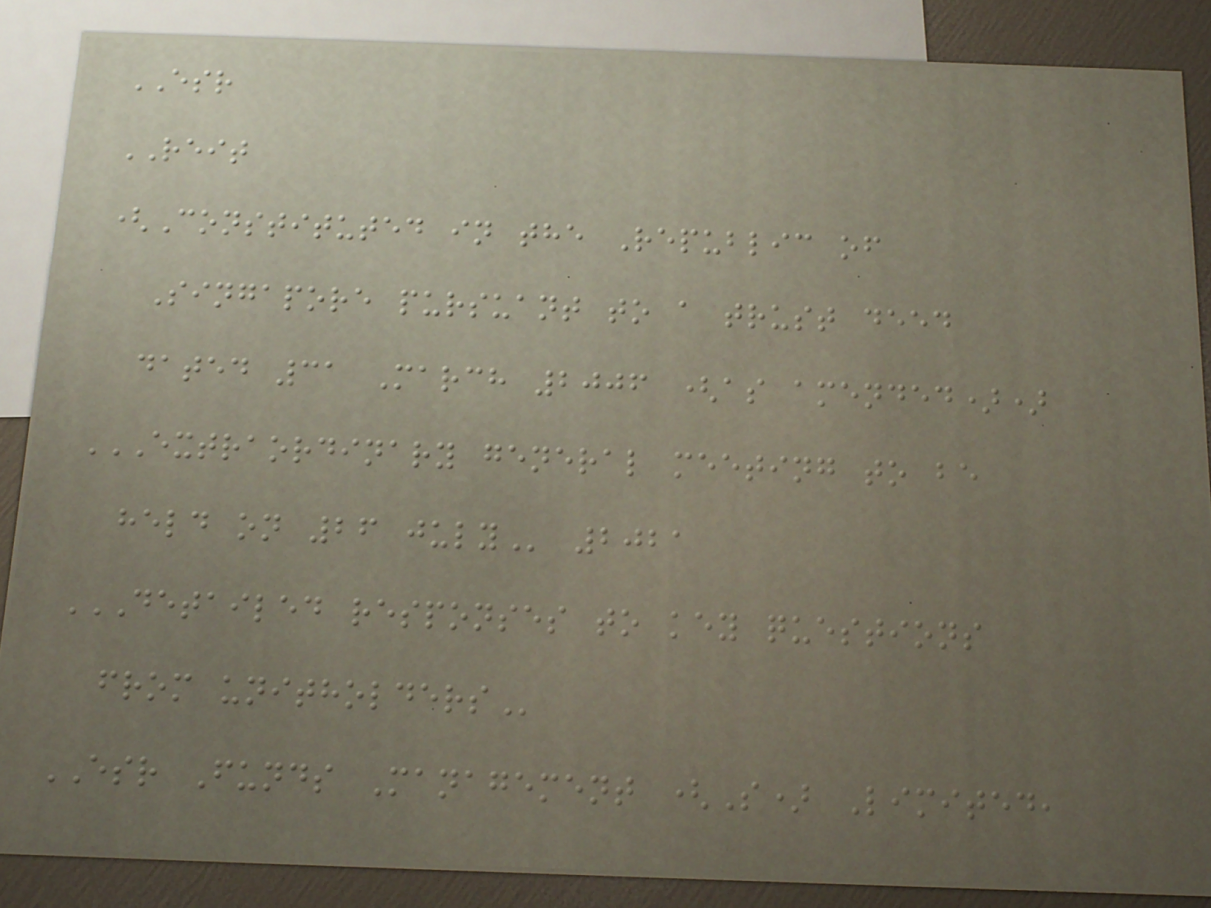ESR
REIT
(Constituted in the Republic of
Singapore pursuant to a trust deed
dated 31 March 2006 (as amended))
EXTRAORDINARY GENERAL MEETING TO BE
HELD ON 26 JULY 2021
DETAILED RESPONSES TO KEY QUESTIONS
FROM UNITHOLDERS
ESR Funds Management (S) Limited,
